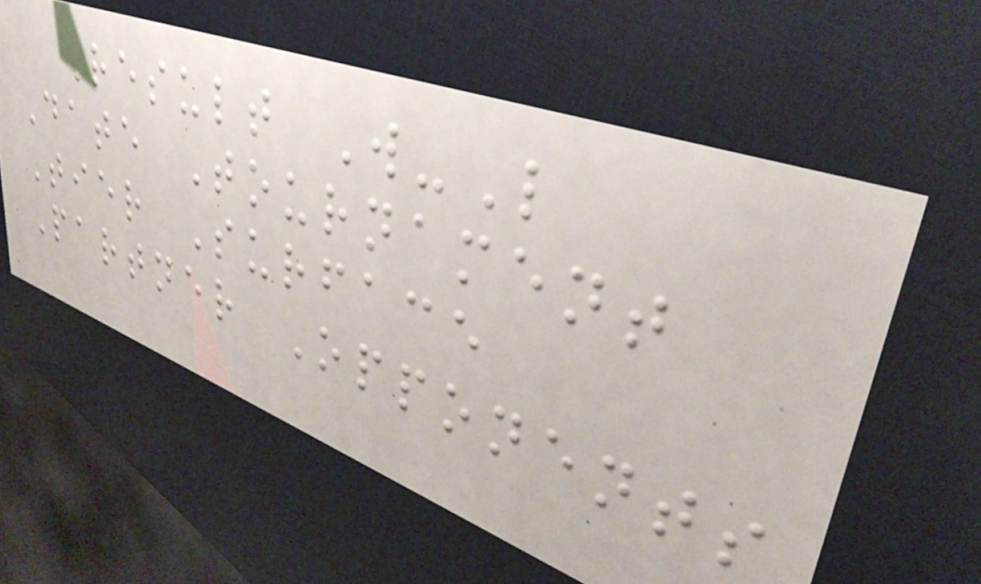Result W-L
Date Tournament
Tier Surface
Partner Opponents
